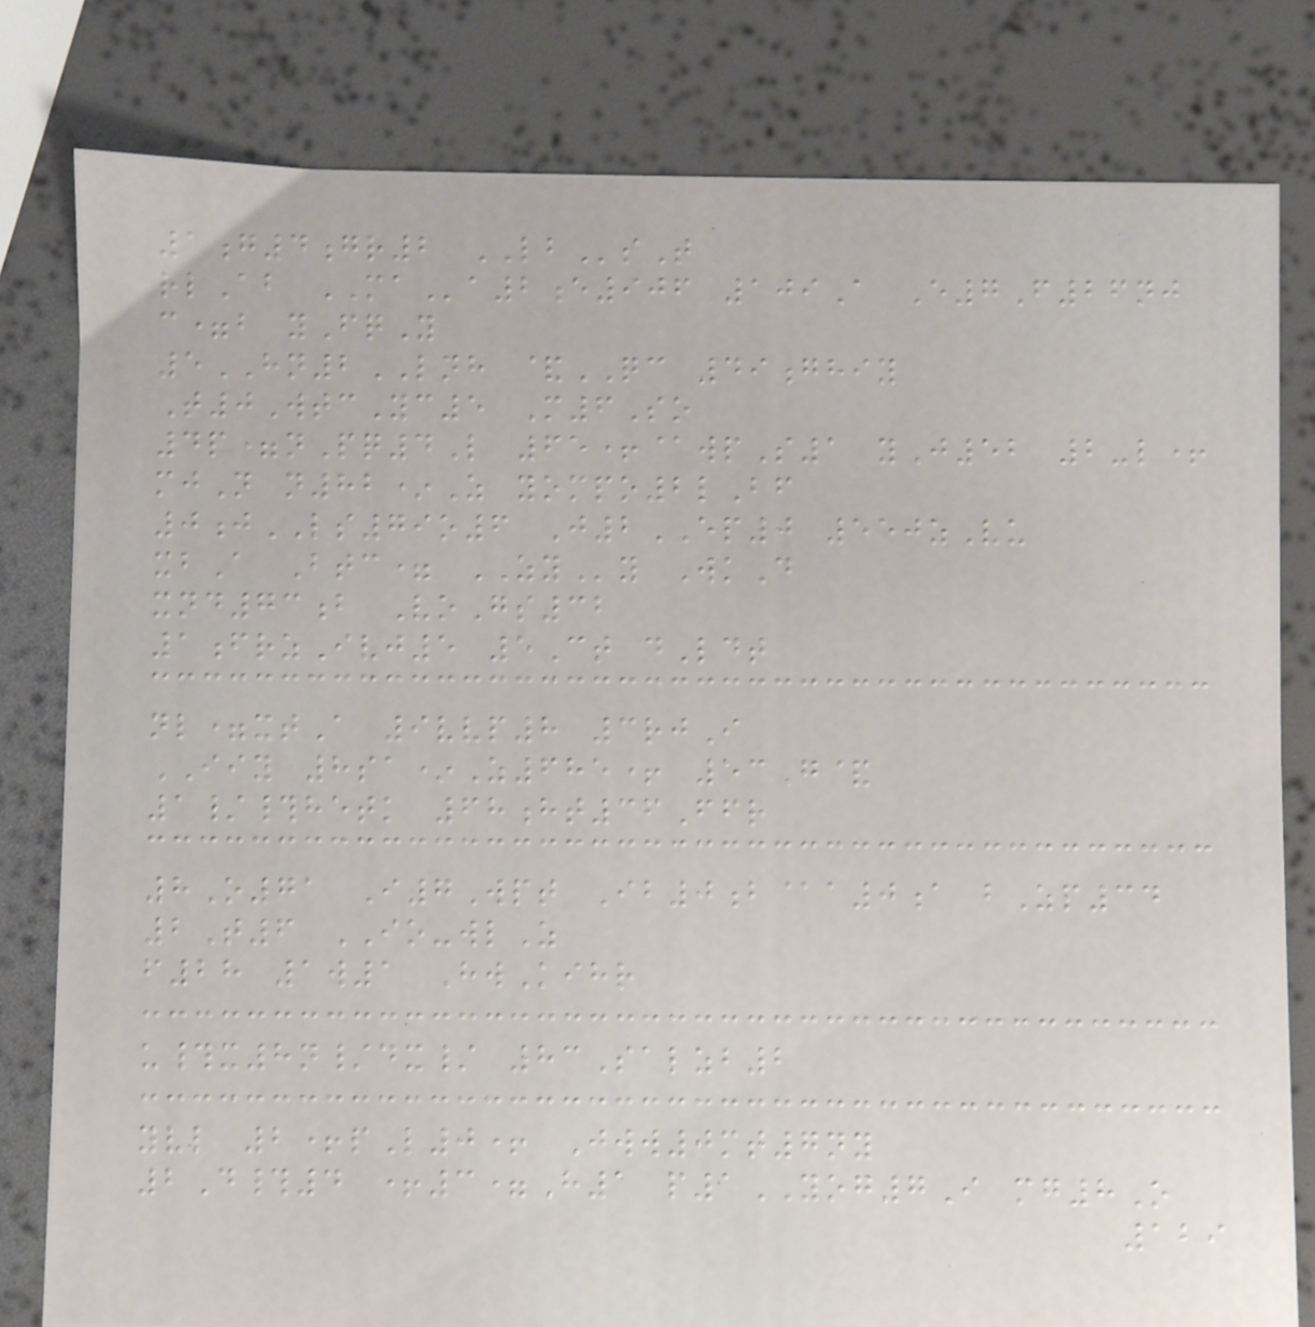1g4gr2 LBsT
rlAb MAa2e906 109A E7F26nj
c=b yFqY
5HN2LNH &QC 49ghiy
T0WtcYc5 M6So
4p=nPq4L 65+@wpS1 yJ52 2-l+
mjN n82*Z yompo2lBf
0jLS79o6 J2EP0 550zVu
xbA Btc= ZYy WkD
xnd73b VoGs32
1frzIvj5 5Ct dLdt
nl=xtA 9vvp8 3rjI
IIY 8sa*Z685+ 53G&
1/#hetk 68ht36Ffr
8O71 I7Wpt Ib0b@a0a bZp34
2T6 IO-wlZ
f28 1w1 HwKihr
u#x8n/dx/ 83Salzb2
yvl 2+pL0+ Jww0mt7ny
2D#4 +3=H1 p1YOG7I mg8O
129
